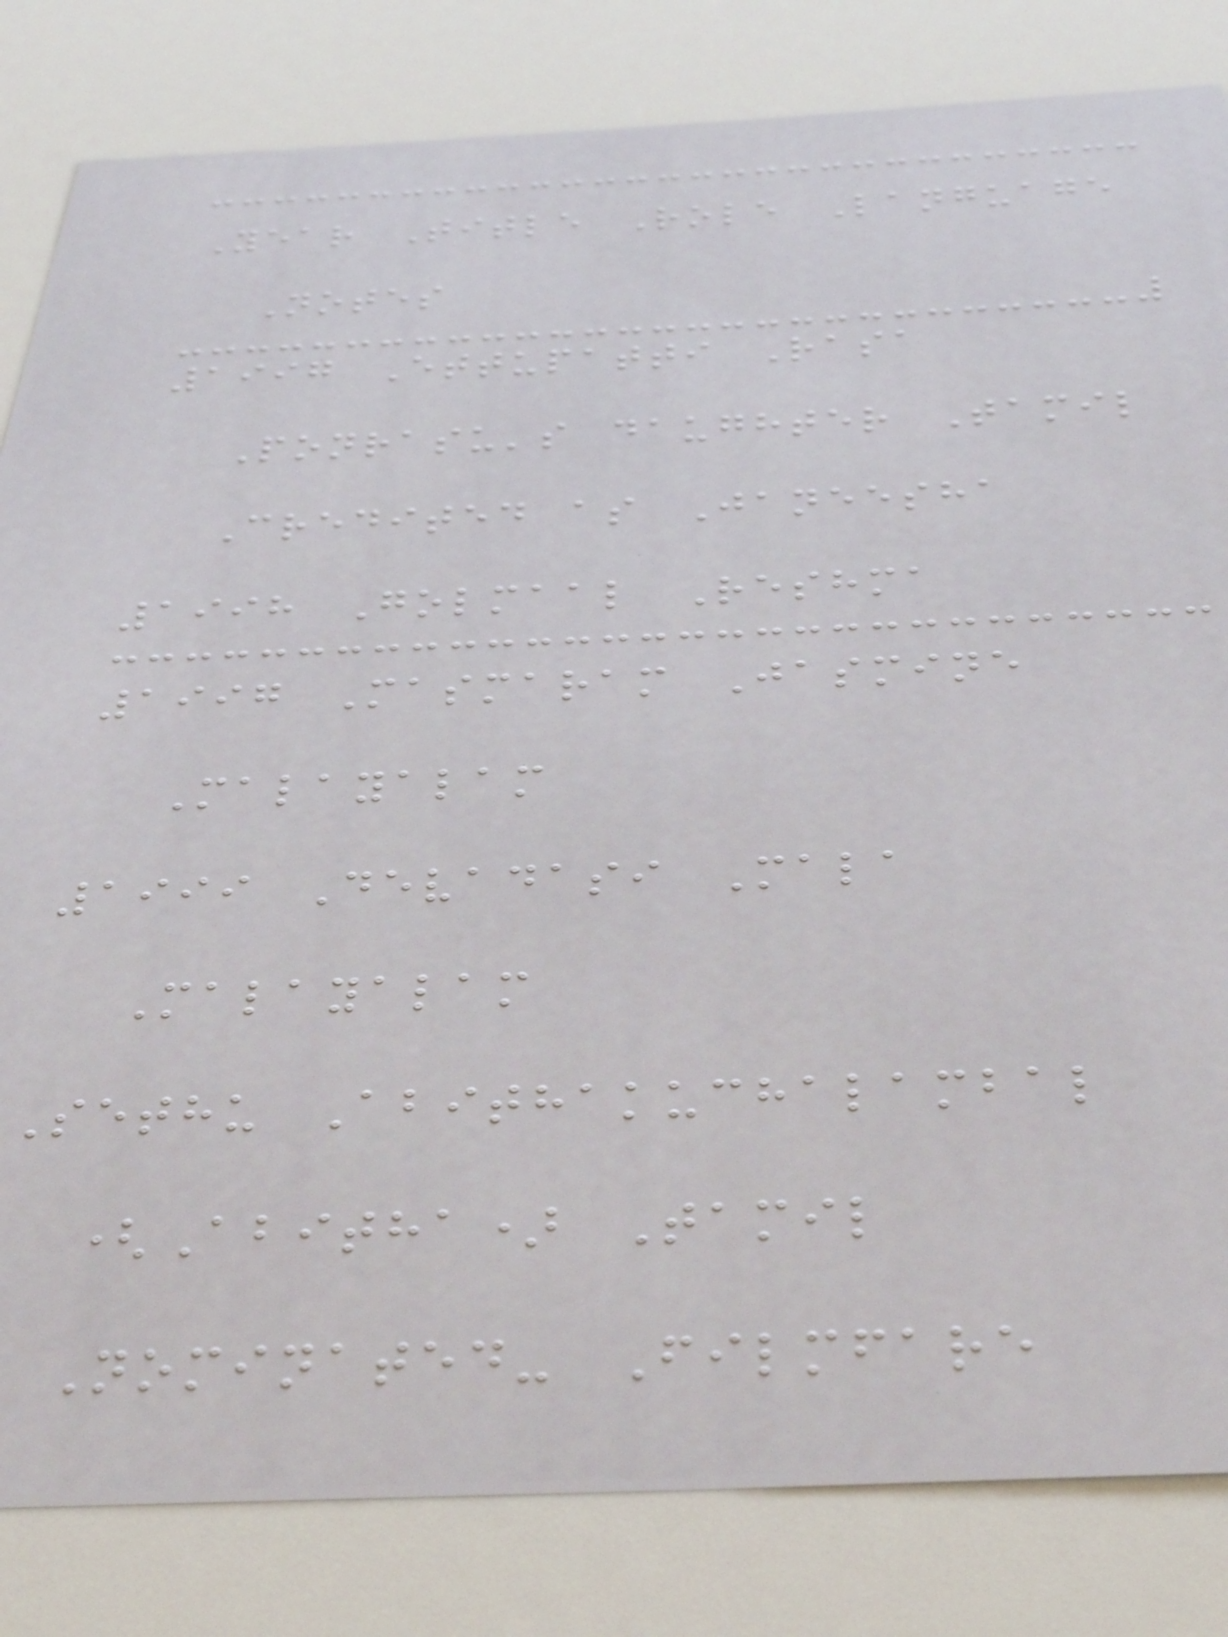Year Title Role Language
Notes
1997 Ettupatti Rasa
Ponrasu's daughter Tamil
Credited as Janeesha
1998 Golmaal Reshma
1997 Masmaram Jasmine
Malayalam
1999 Devadasi Mala
Malayalam
Sethu Abithakuchalambal
(Abitha) Tamil
Nominated- Filmfare
